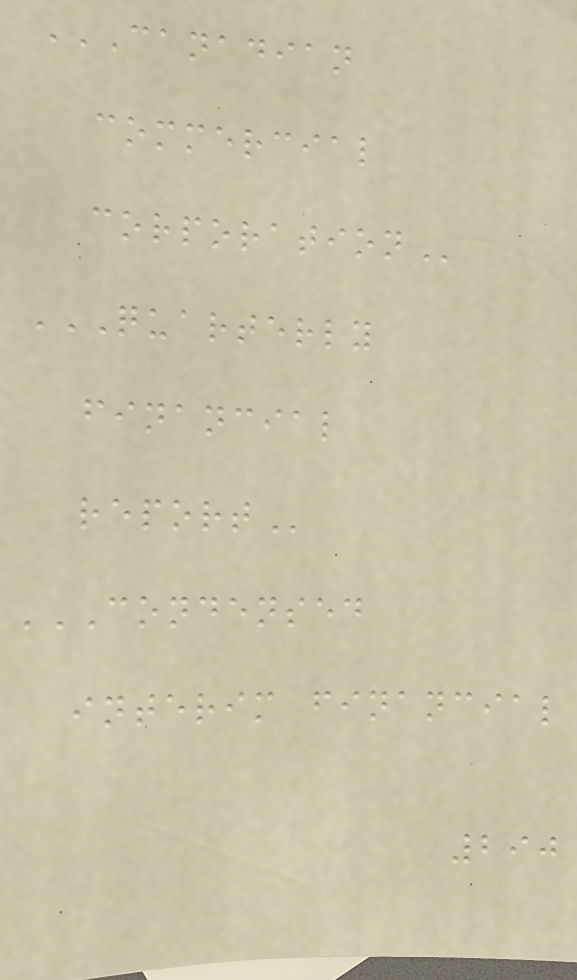CANADIAN
COMMERCIAL
CORPORATION
QUARTERLY
FINANCIAL
REPORT
CONDENSED
INTERIM FINANCIAL
290
